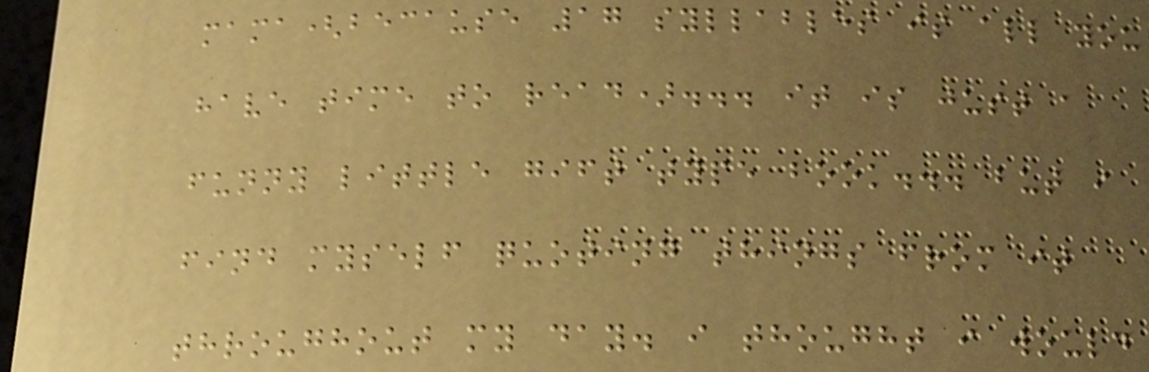mama(because 17 syllables is all you
have time to read)... it is just a
funny little gift type book... but i
find myself quoting things from it
throughout my day. i thought i would
